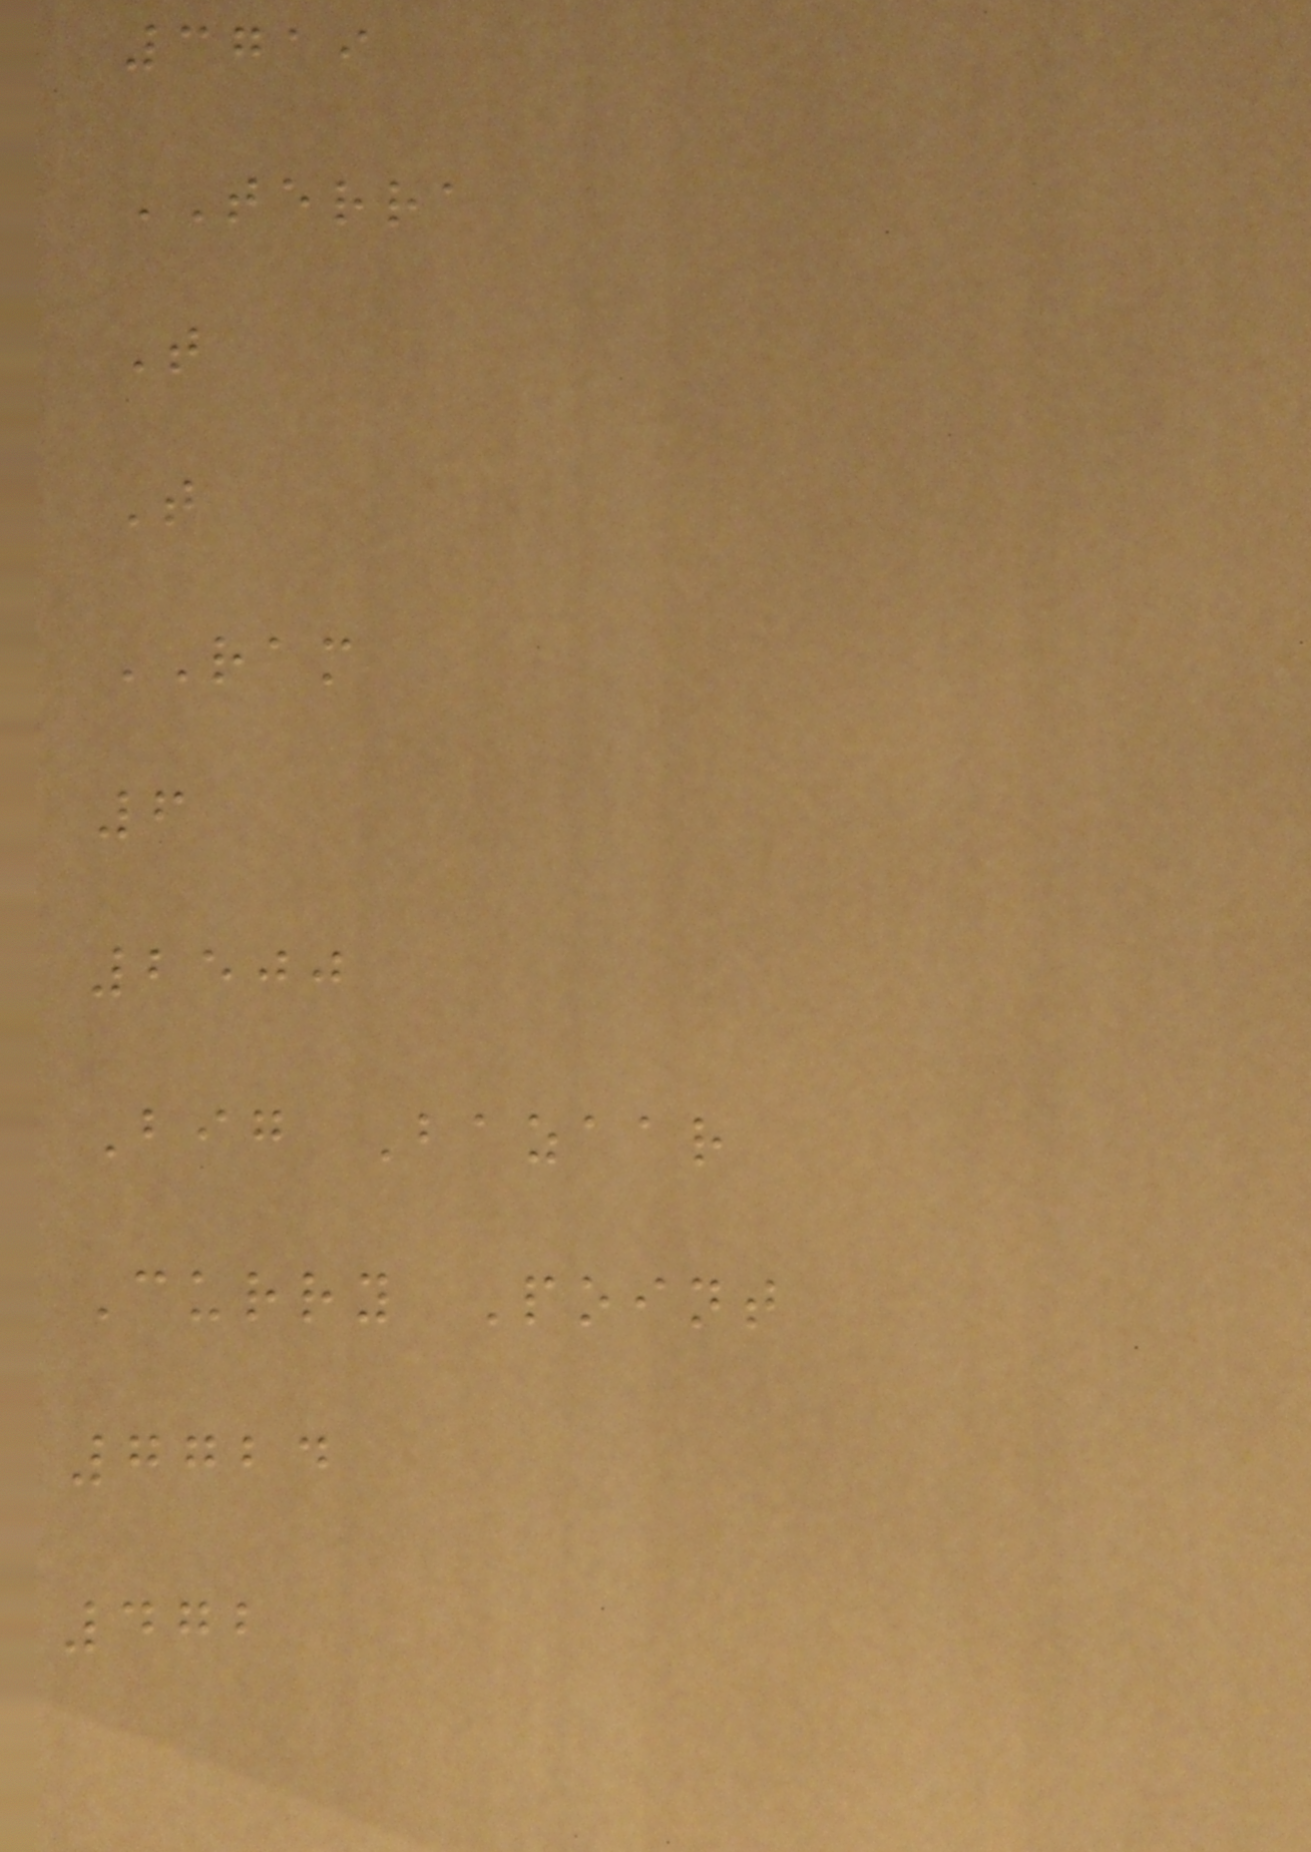3719
TERRA
T
T
RAM
6
2500
Big Bazaar
Curry Point
7724
472
